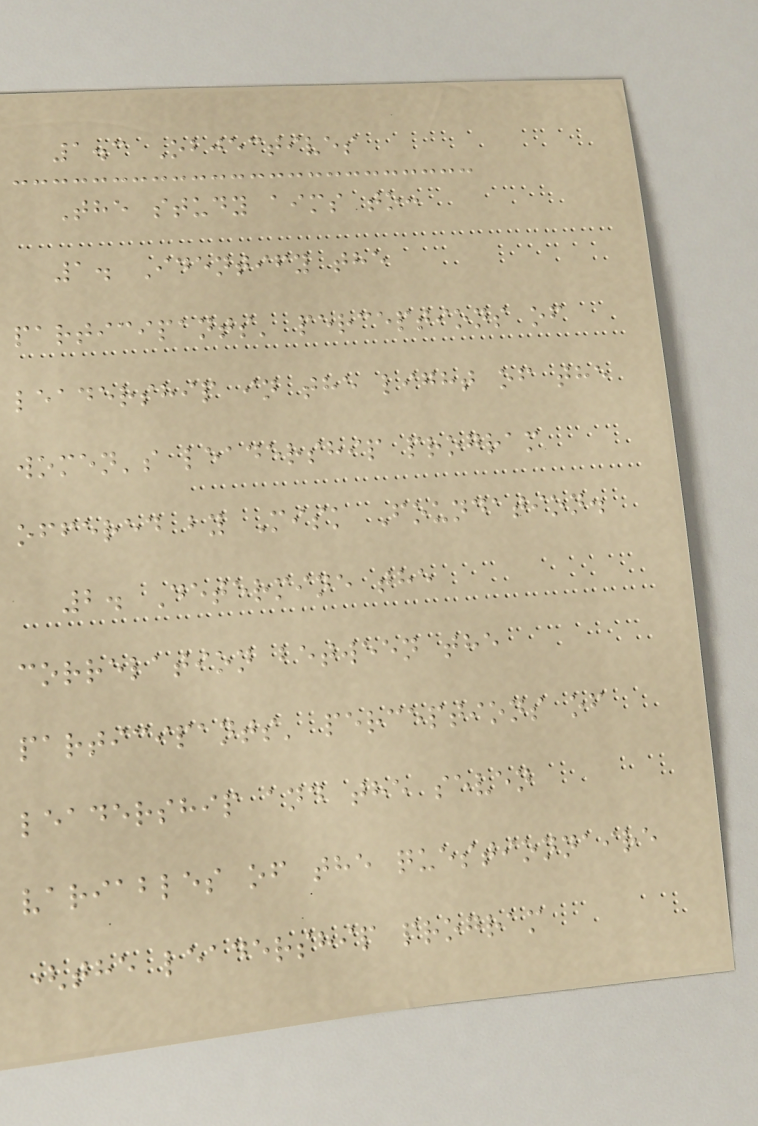1.3 Objectives
The study aims to:
1. Identify the
participants' perceptions of
leadership in the light of the
women's leadership program
offered by Misk Foundation.
2. Determine the
correlation between the
participants' perceptions of
leadership and the seven
variables of the questionnaire
(the leadership program
